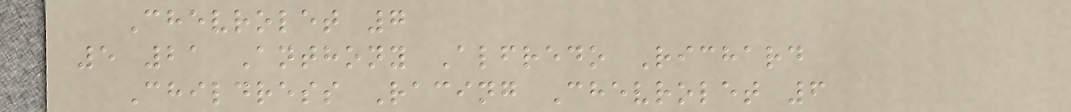Chevrolet 7
5 21 Anthony Alfredo Richard
Childress Racing Chevrolet 6
